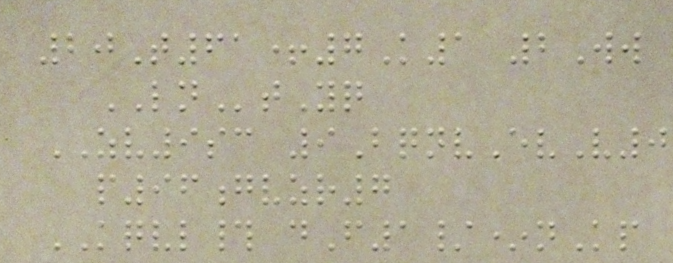20T61+7K1 2Ww
LNtYq
ZV9sc 9BqnvEvV0
p96gvzr7
KQVL# dF1/*nKp
